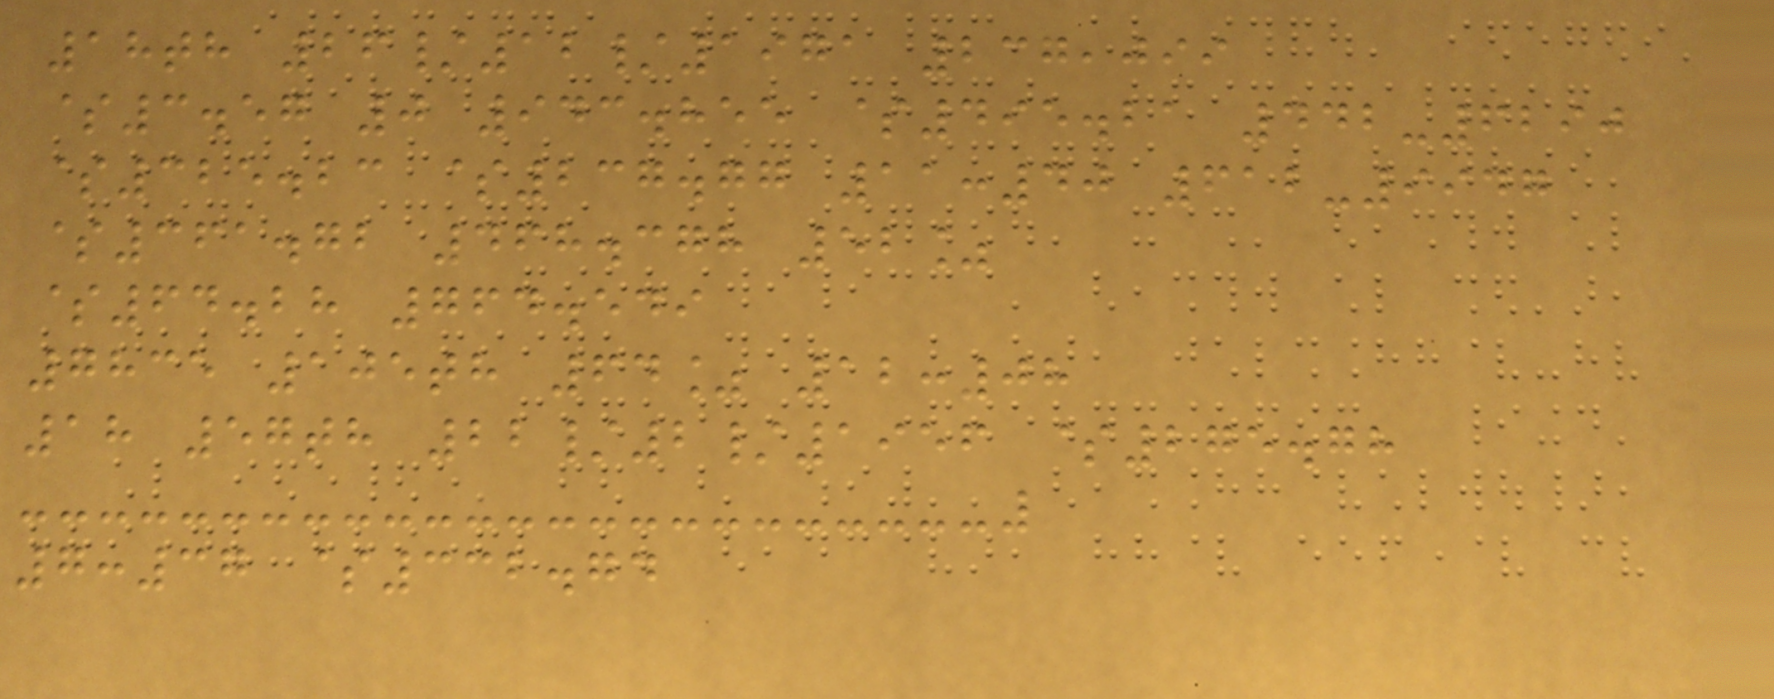18th 26/12/1971 237,099
$3.57 0 943.855 $495.21 442-6290
$325.23 $237.77 11:40 612-9947
$361.72 468.378 52%
$64.28 764.549
7835 105th 64% 12:08
18 57th 22/2/1956 $275.78
7:37 $332.74
